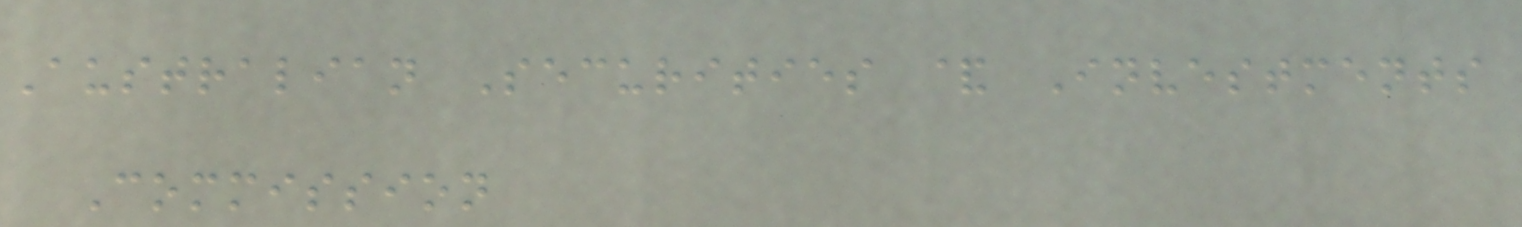Australian Securities & Investments
Commission
